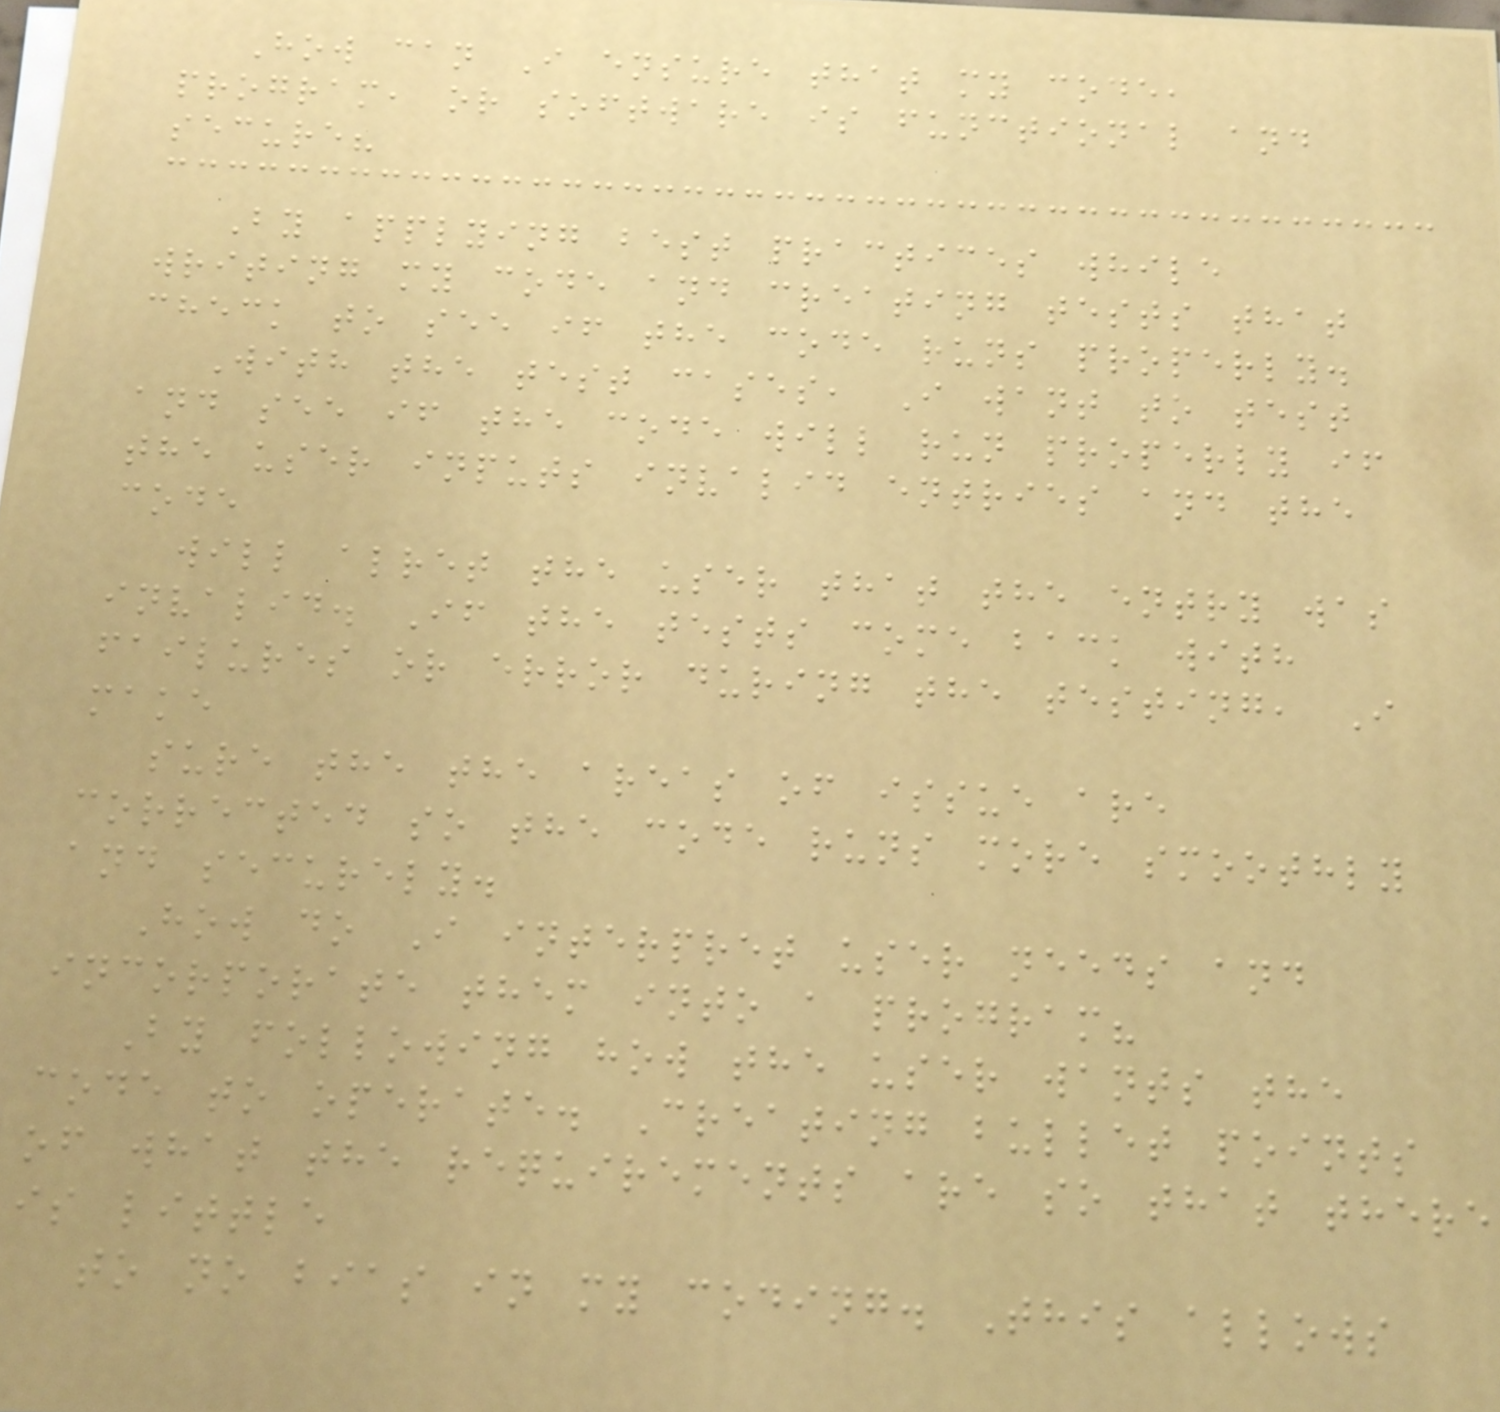How can I ensure that my code,
program, or software is functional and
secure?
By applying best practices while
writing my code and creating tests that
check to see if the code runs properly.
With the test cases, I want to test
and see if the code will run properly if
the user inputs invalid entries and the
code
will alret the user that the entry was
invalid. If the tests come back with
failures or error during the testing, I
make
sure the the areas of issue are
corrected so the code runs more smoothly
and securely.
How do I interpret user needs and
incorporate them into a program?
By following how the user wants the
code to operate. Creating bullet points
of what the requirements are so that there
is little
to no bias in my coding. This allows
